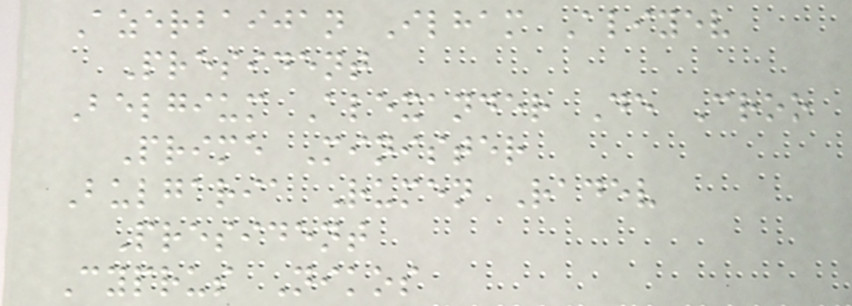Azerbaijan Ilham Aliyev
President
Belgium Alexander De Croo
Prime Minister
Bulgaria Rumen Radev
President
Cyprus Nikos
